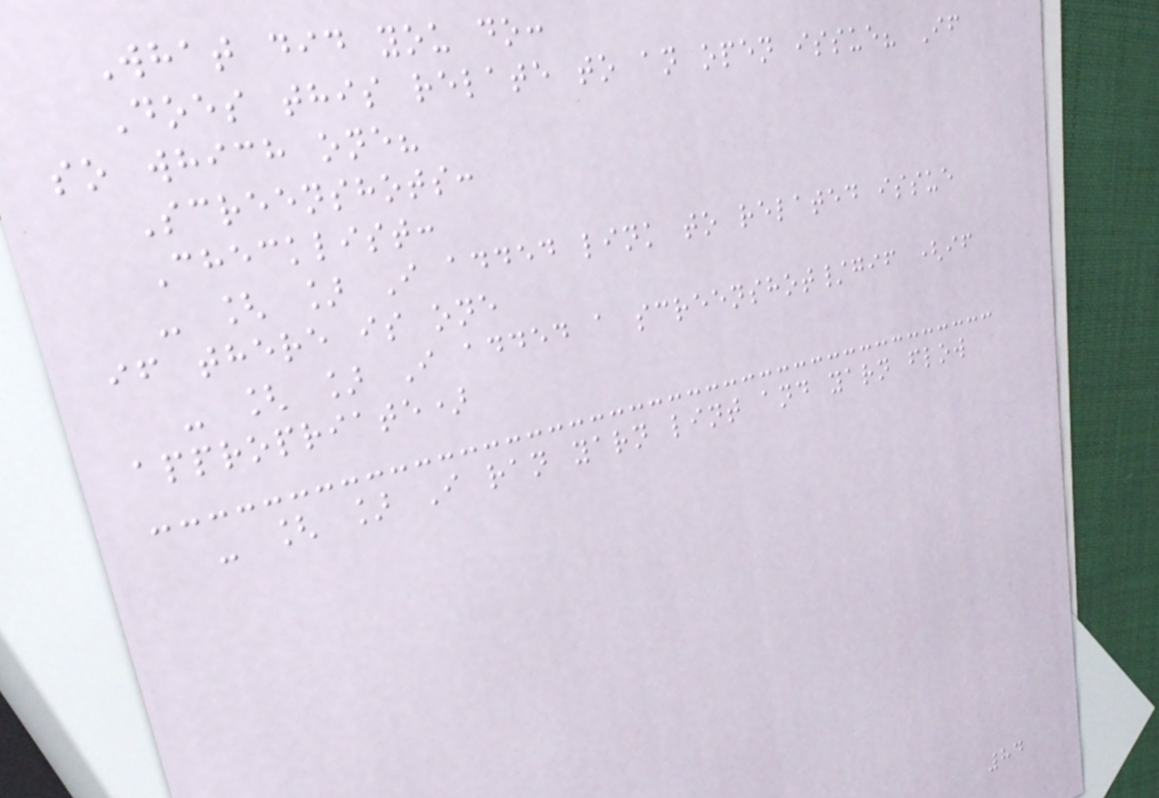What did you do:
Does this relate to an open issue? If
so which one?
Screenshots:
Checklist:
- [ ] I added link to related issue
if there is one
- [ ] I added a screenshot/gif (if
appropriate)
- [ ] I ran yarn lint and yarn flow
84
